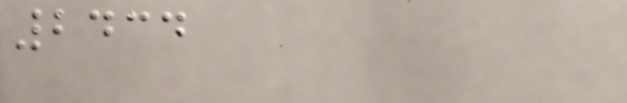2434
